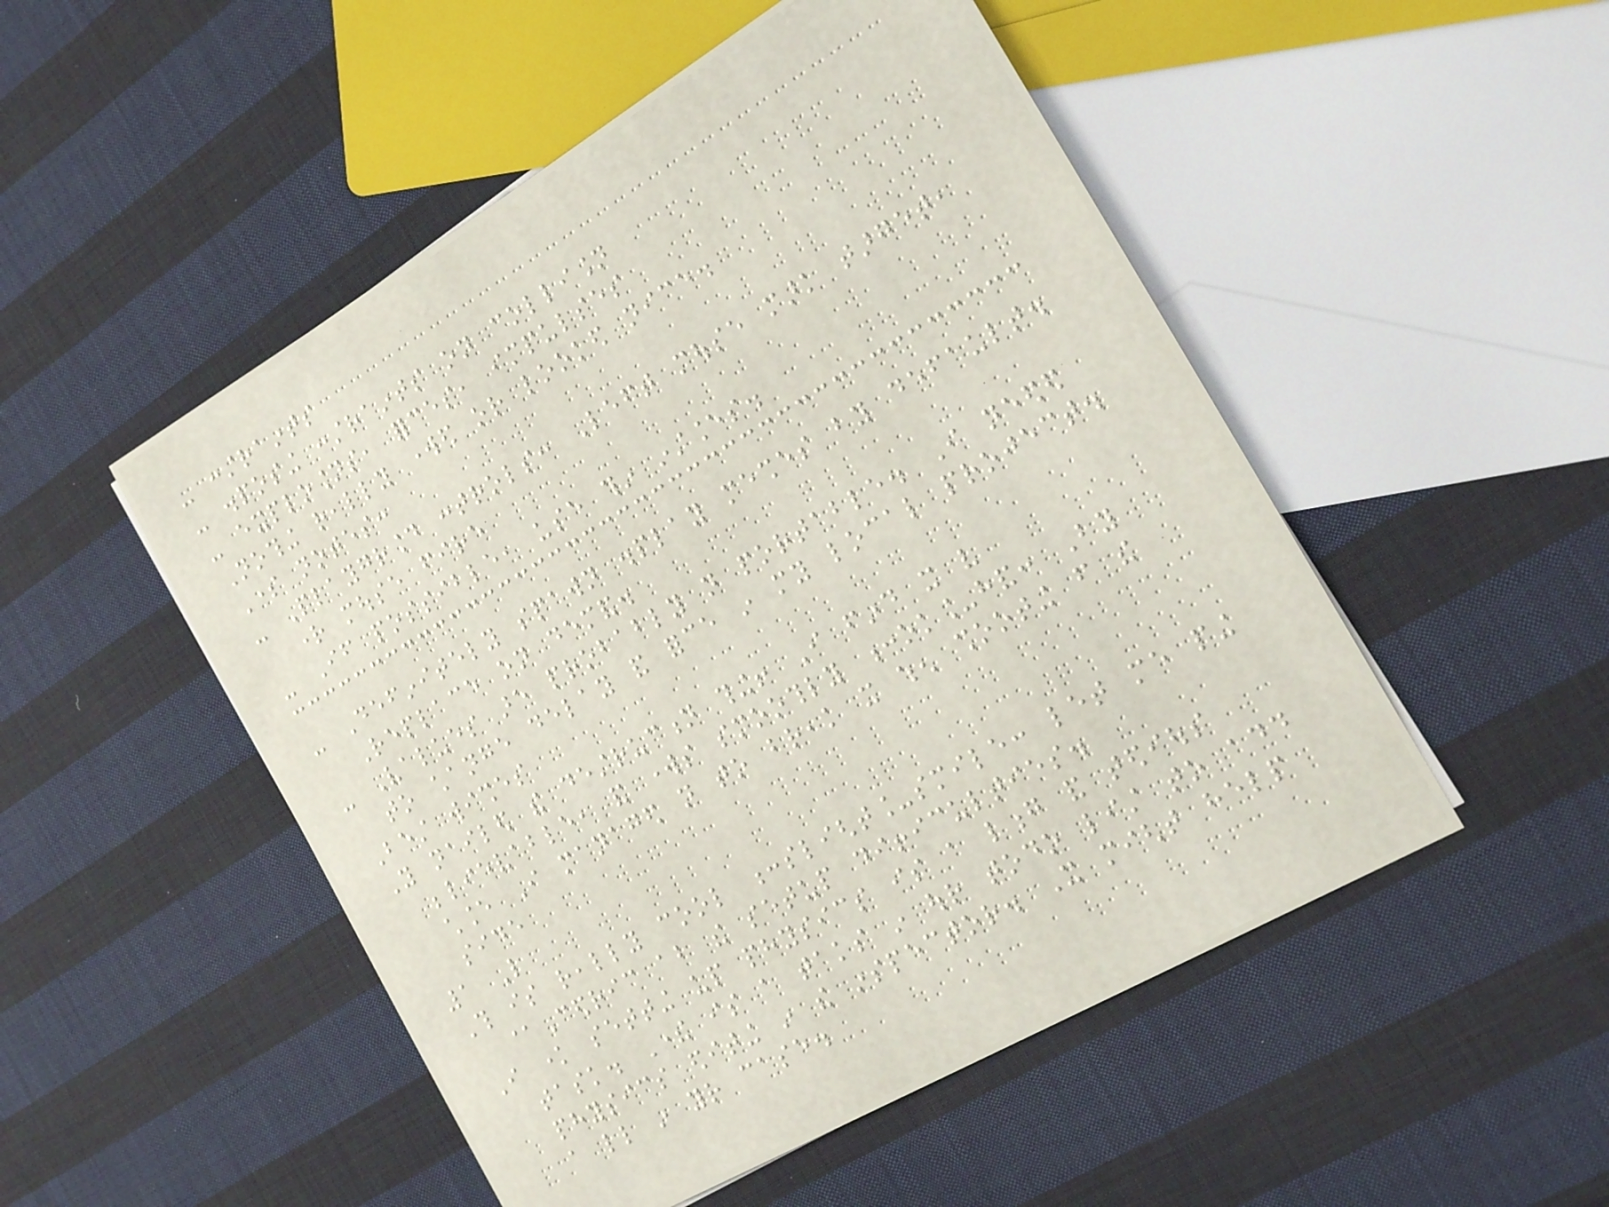- constraints
- disposing constraints on collision
- explosions, forces, impulses
Nothing really worked or looked nice.
Some notes:
- Playground controls: Left mouse mark target,
right mouse fire
- If possible, use thin instances.
- Definitely spawn display meshes by default.
Replace on demand.
- Values are probably not portable. I needed
to change delay and force in my local project.
Best wishes
You nailed the destruction thing! I find it very
believable, and works smoothly :ok_hand: By
chance I managed not to break it when shooting from the
side
1 Like
This is really cool :slight_smile: let me ping
@Cedric about the setup difficulties.
I know setting up physics is a long and tedious
task. There is a taks in our todo list to add
physics editing in the inspector. It might help
a little in your case.
